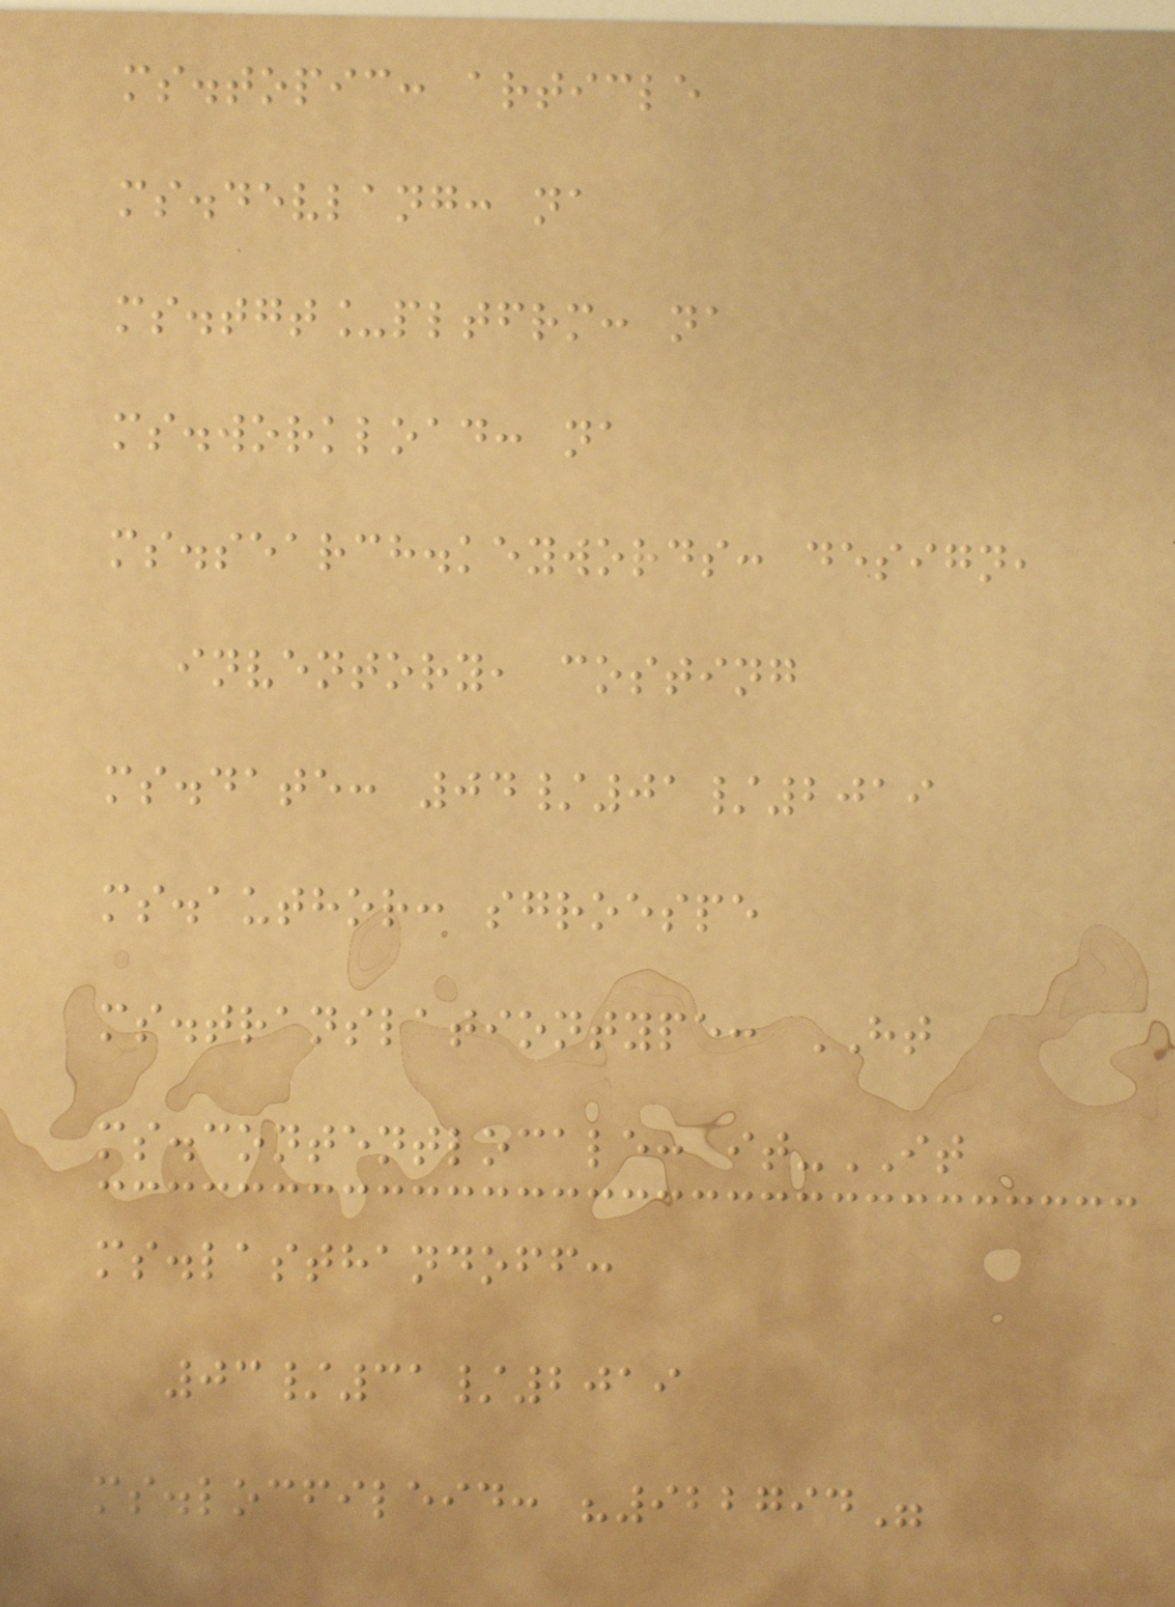ms.topic: article
ms.devlang: na
ms.tgt_pltfrm: na
ms.workload: na
ms.search.keywords: design,
inventory, costing
ms.date: 04/01/2019
ms.author: sgroespe
ms.translationtype: HT
ms.contentlocale: it-IT
ms.lasthandoff:
03/31/2019
ms.locfileid: "922794"
